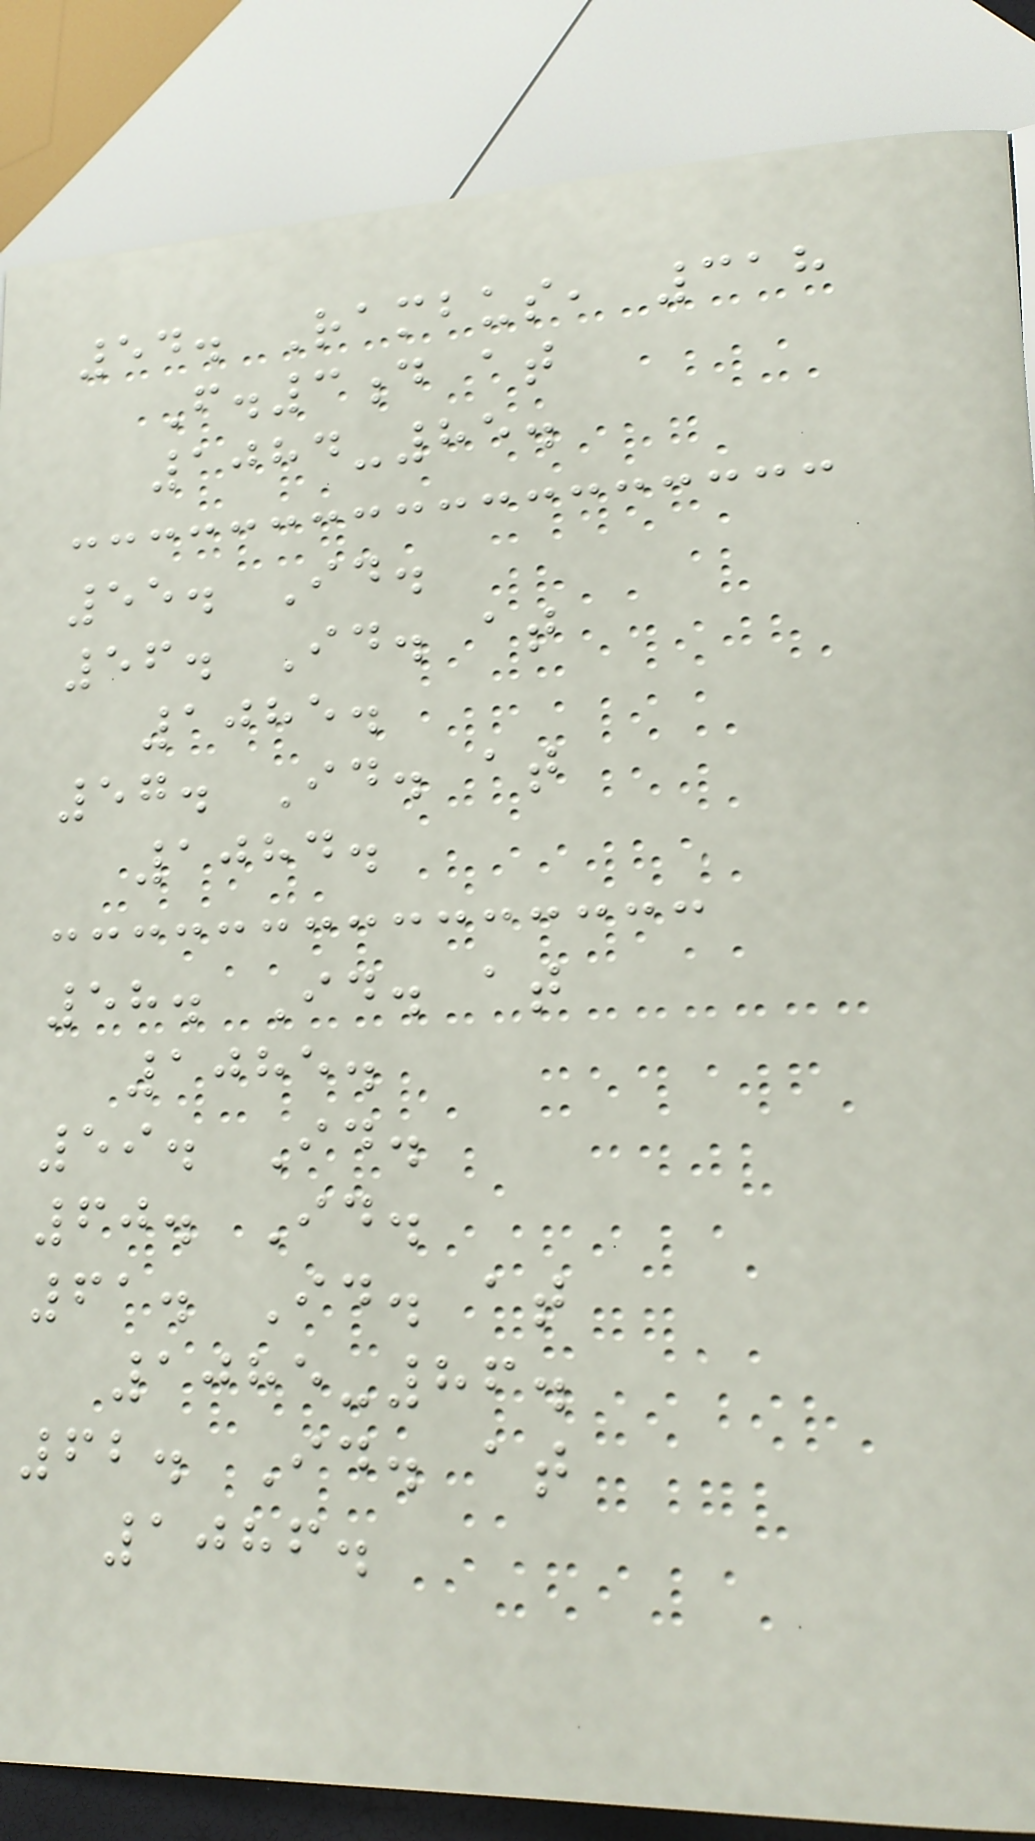54. Rambus, 318
F.3d at
1084-85.
55. Id.
56. Id. at
1085.
57. Id. at
1084.
58. Id. at
1085.
59. Id.
60. Id.
61. Id. at
1085-86.
62. Id. at
1086.
